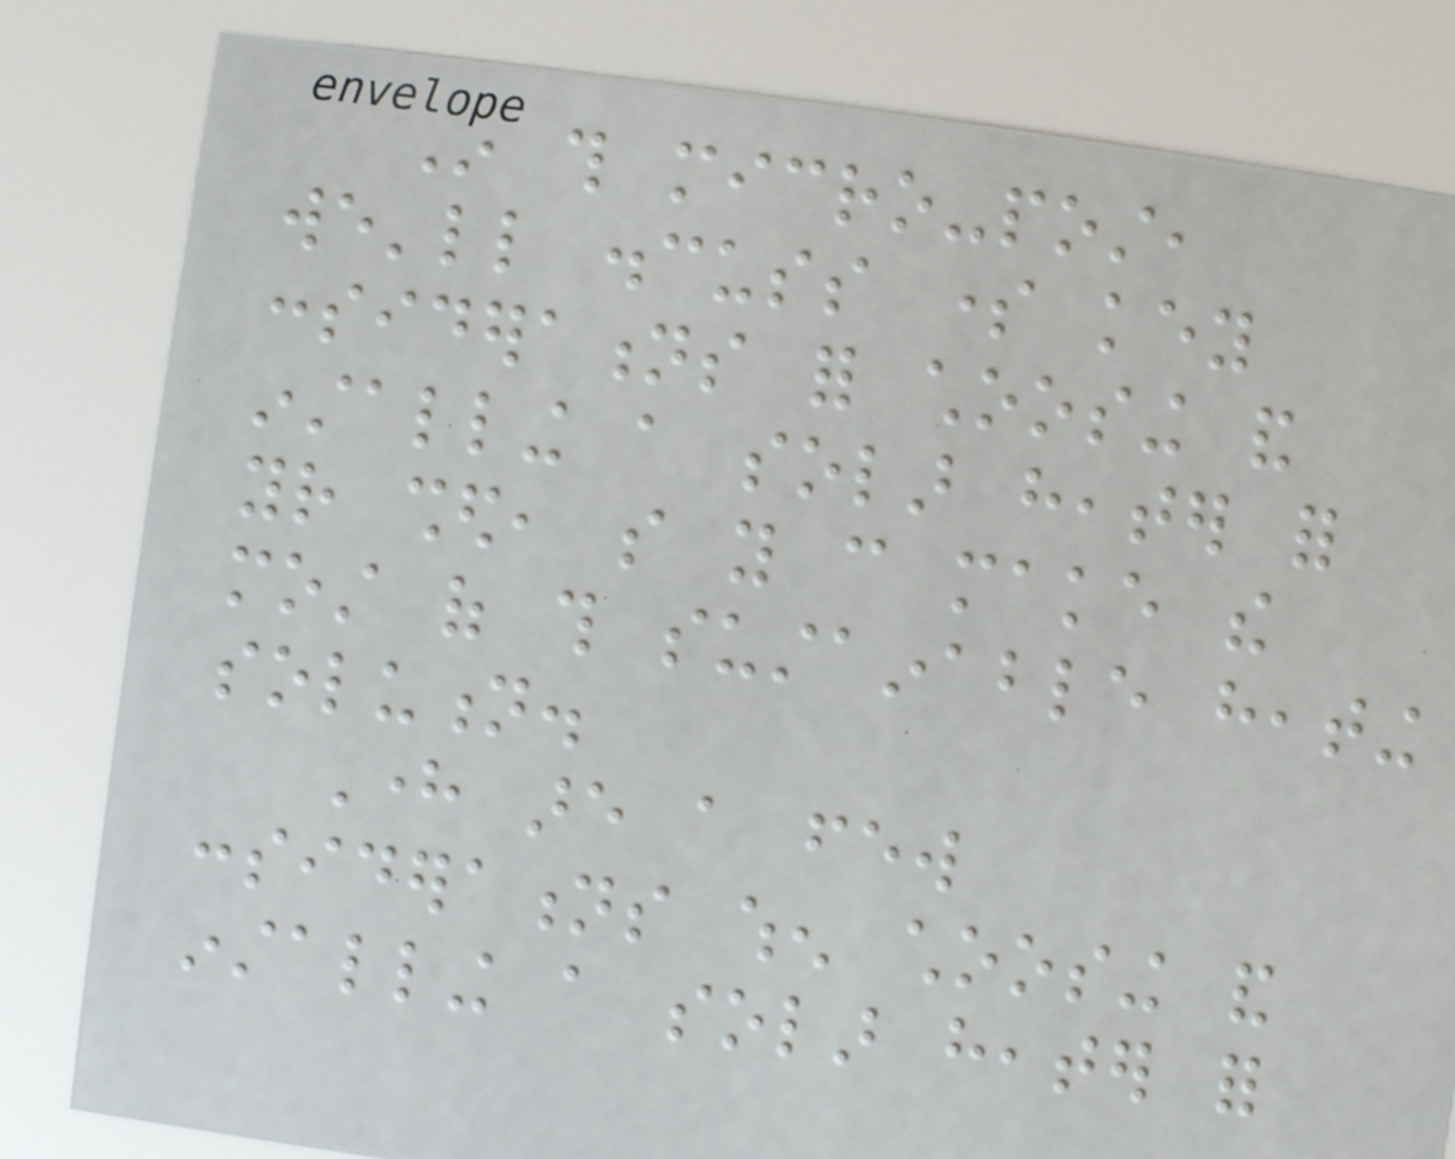In this micro-post,
we'll discuss some key
considerations for choosing and
installing a solar heater for
your shed, so you can make the
most of this sustainable heating
solution.
Here are a few
considerations when choosing and
installing a solar heater for
